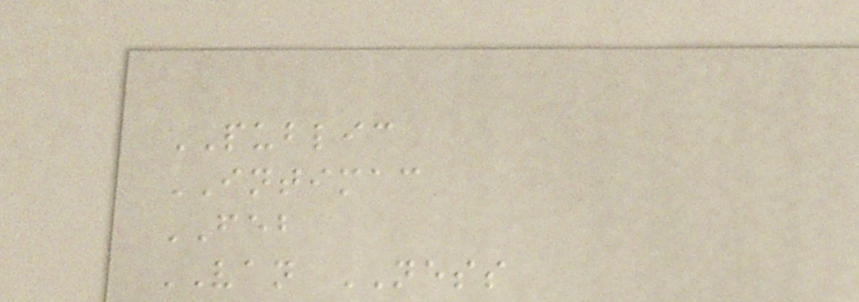PUBLIC
INTIMAC
FEB
VAN NESS
